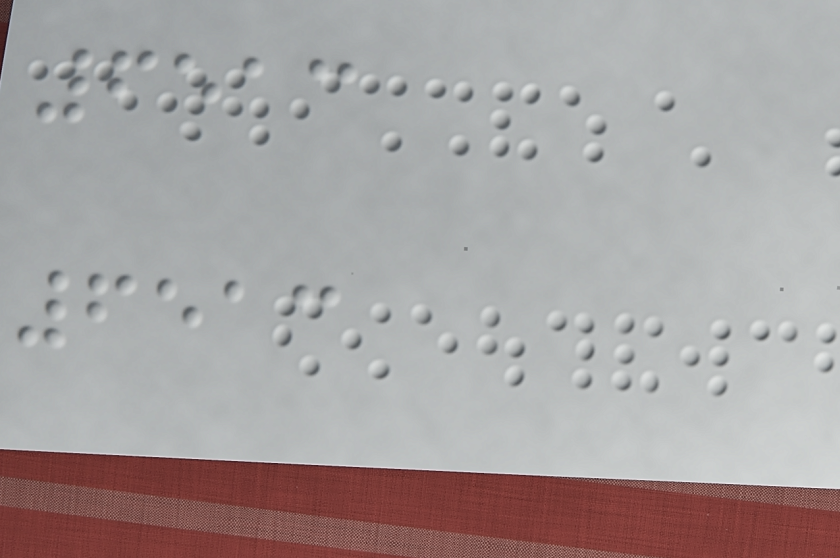6513
6513
